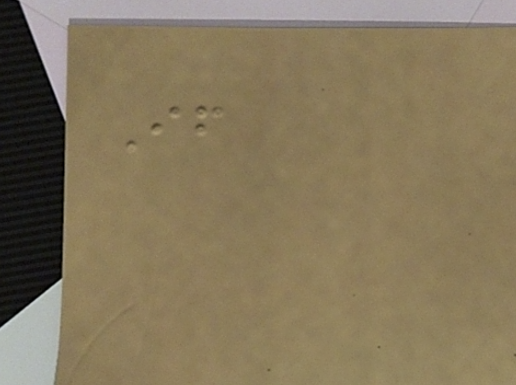If
